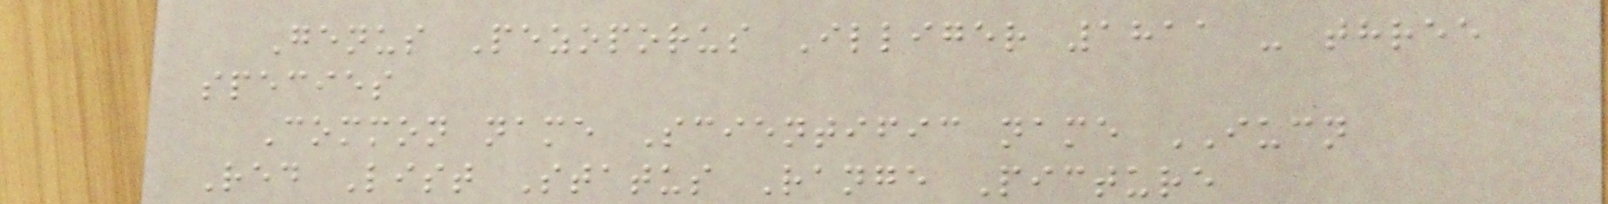Genus Pezoporus Illiger 1811 - three
species
Common name Scientific name IUCN
Red List Status Range Picture
